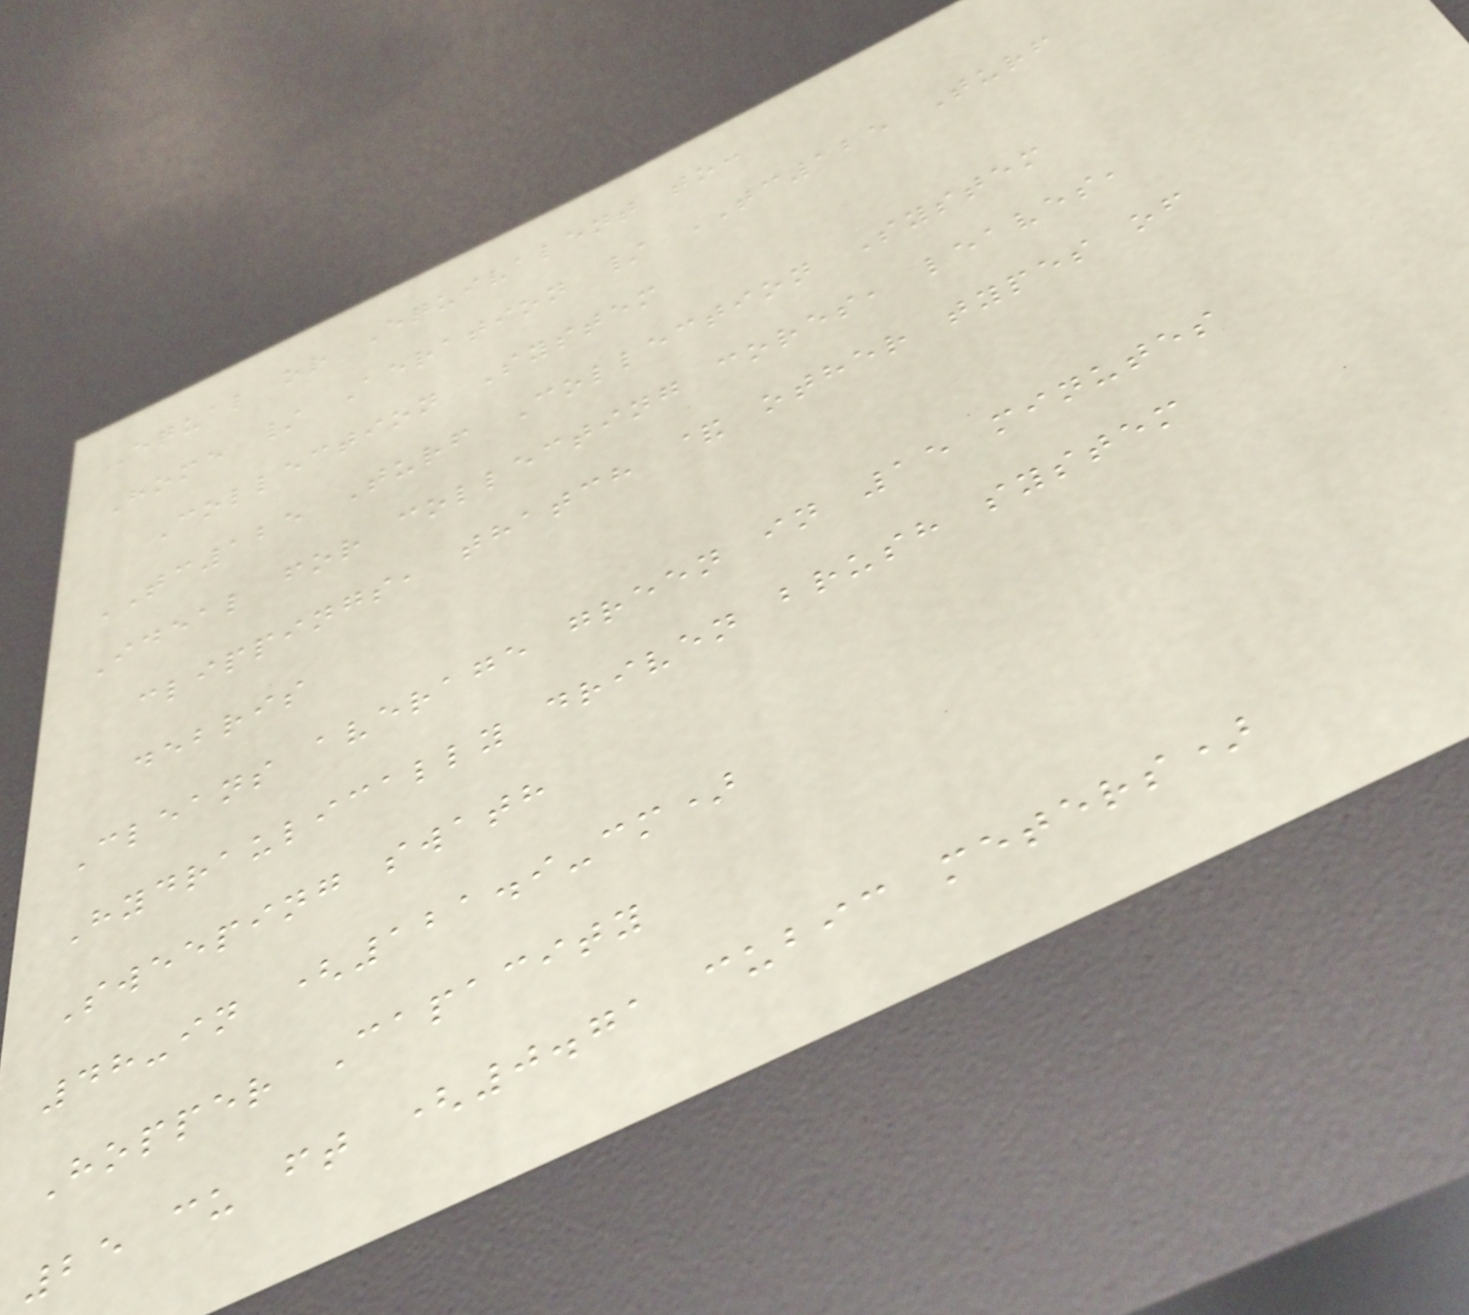Equal or Equivalent to:
Home / Aeration / TC125 Turf
Collection System
TC125 Turf Collection System
Ideal for collecting cores, leaves,
clippings, thatch & other types of
debris
Cleans average green in 15 minutes
Hydraulically driven brush system
Sweeping swath
48-in (121.9-cm)
Hopper Capacity
25 cu ft (0.71 cubic meters)
